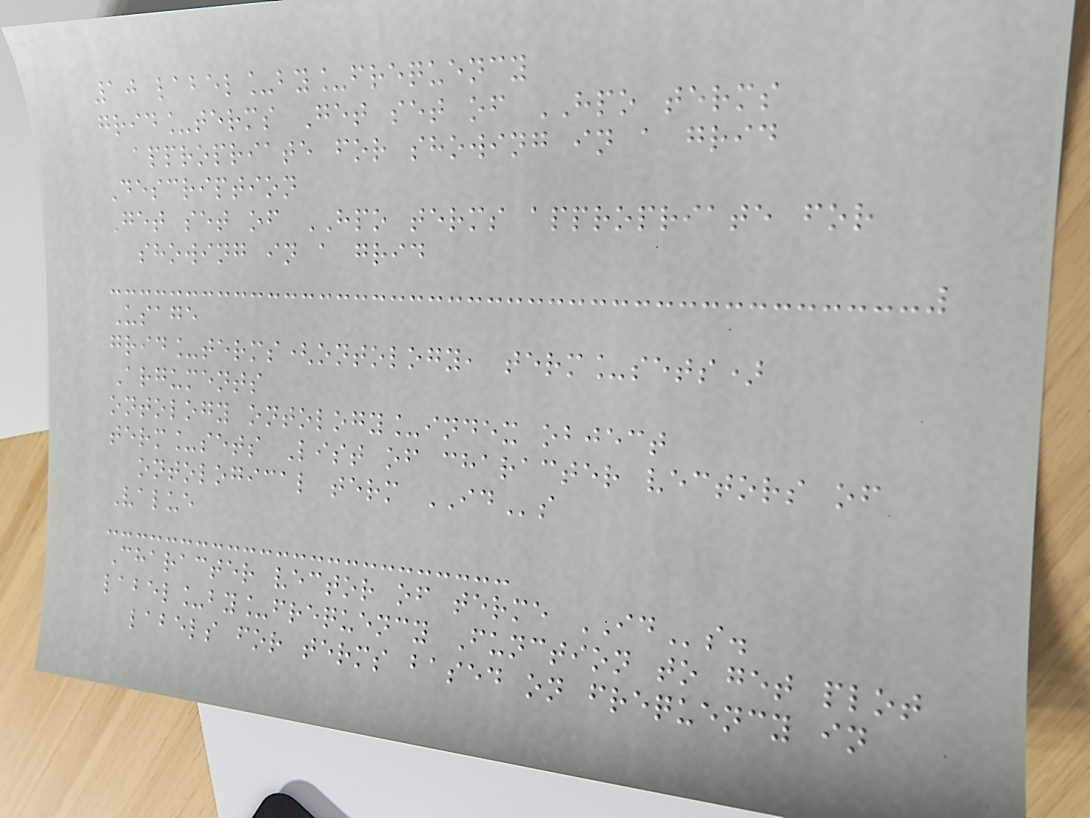10 label_by_frequency
grid_terms Get set of HPO terms
appropriate for showing in a grid
Description
Get set of HPO terms appropriate for
showing in a grid
Usage
grid_terms(ontology, term_sets)
Arguments
ontology ontology_index object
term_sets List of character vectors of
ontological term IDs
Value
Character vector of terme IDs.
label_by_frequency Function to get plot
labels for terms based on frequency in
